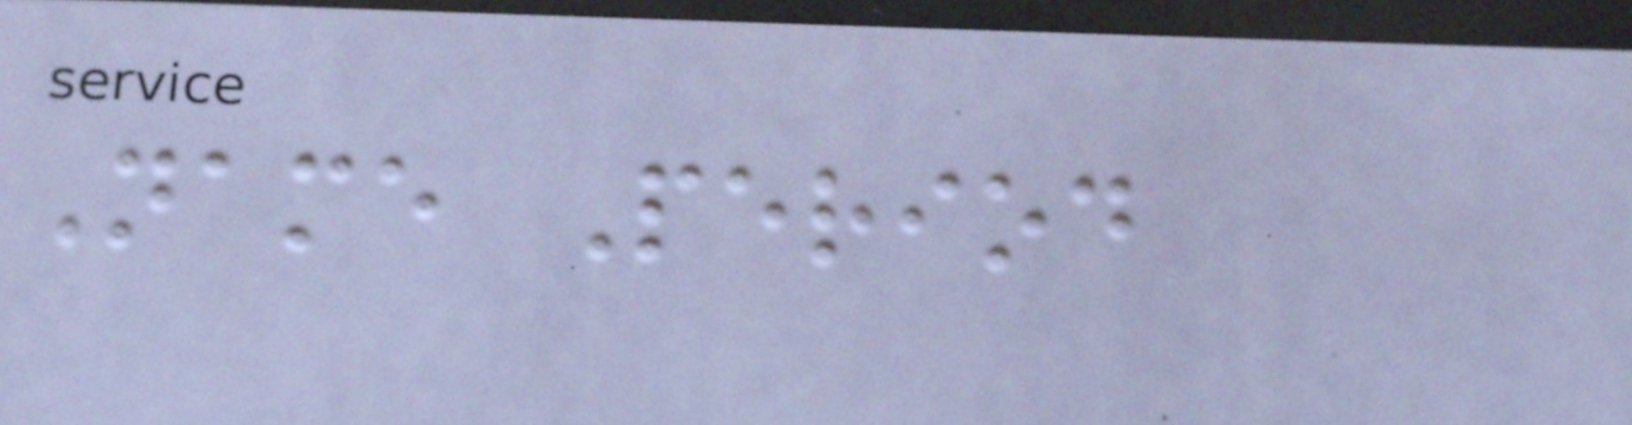Name Period
